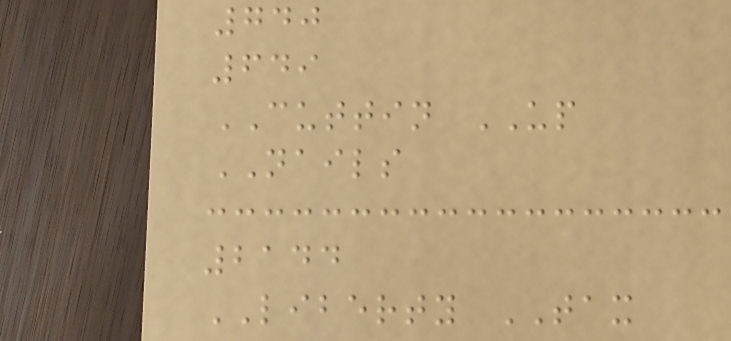740
649
CUTTIN UP
NAILS
2144
LIBERTY TAX
